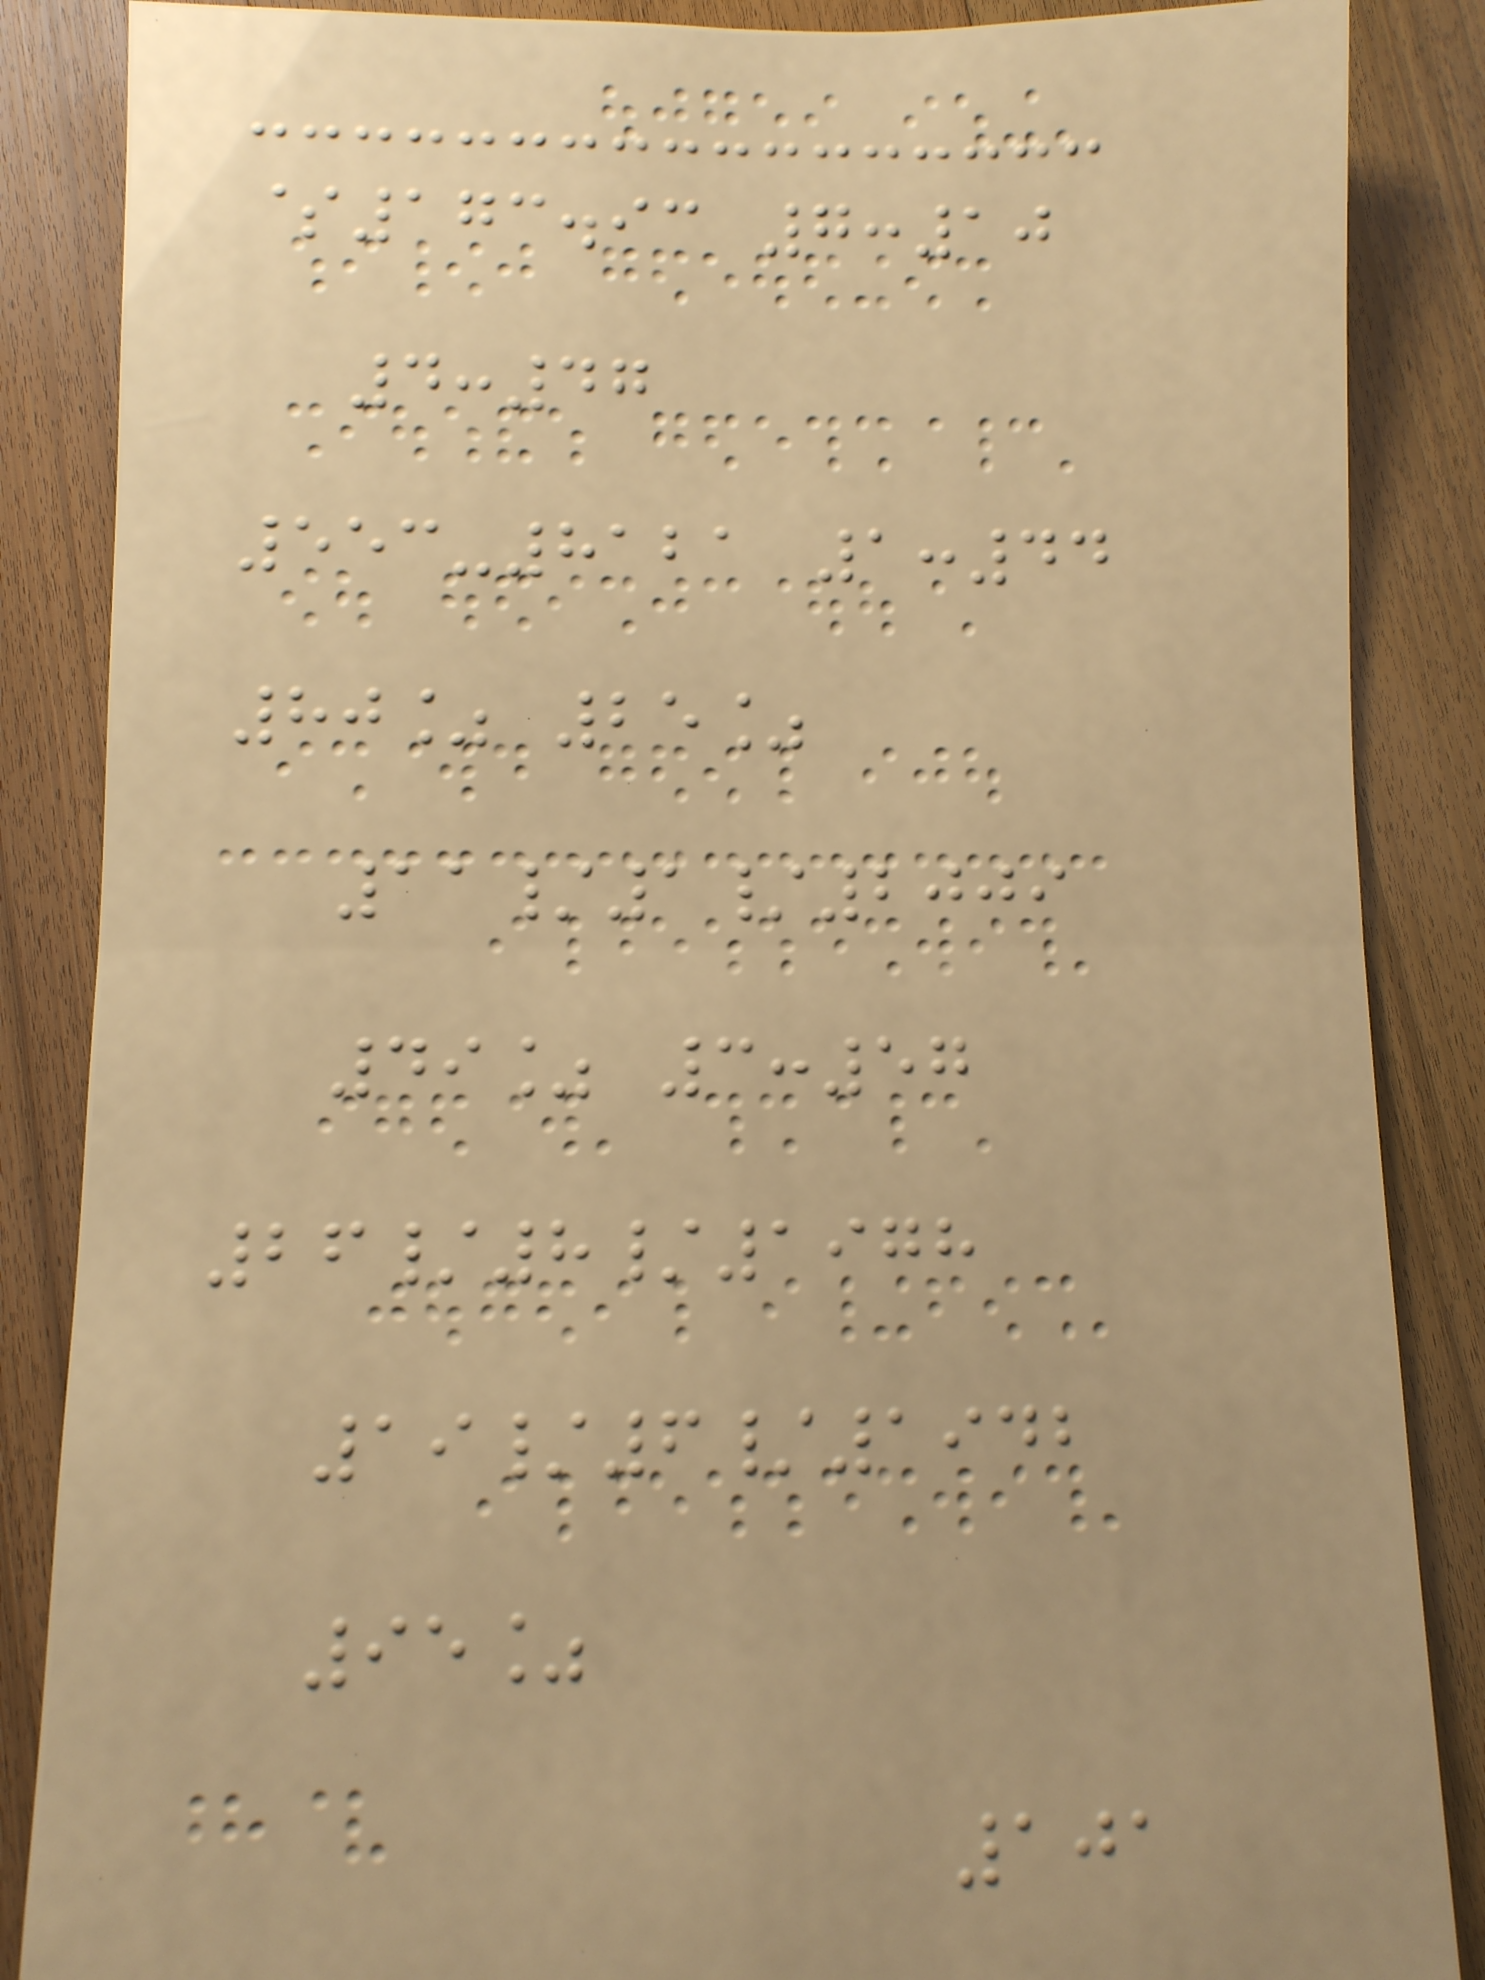$173.93 7:10
4:47
553-8121 1:44
80% 25%
11/1/2009
49% 3:57
26/8/1978
19/6/1942
95%
101
